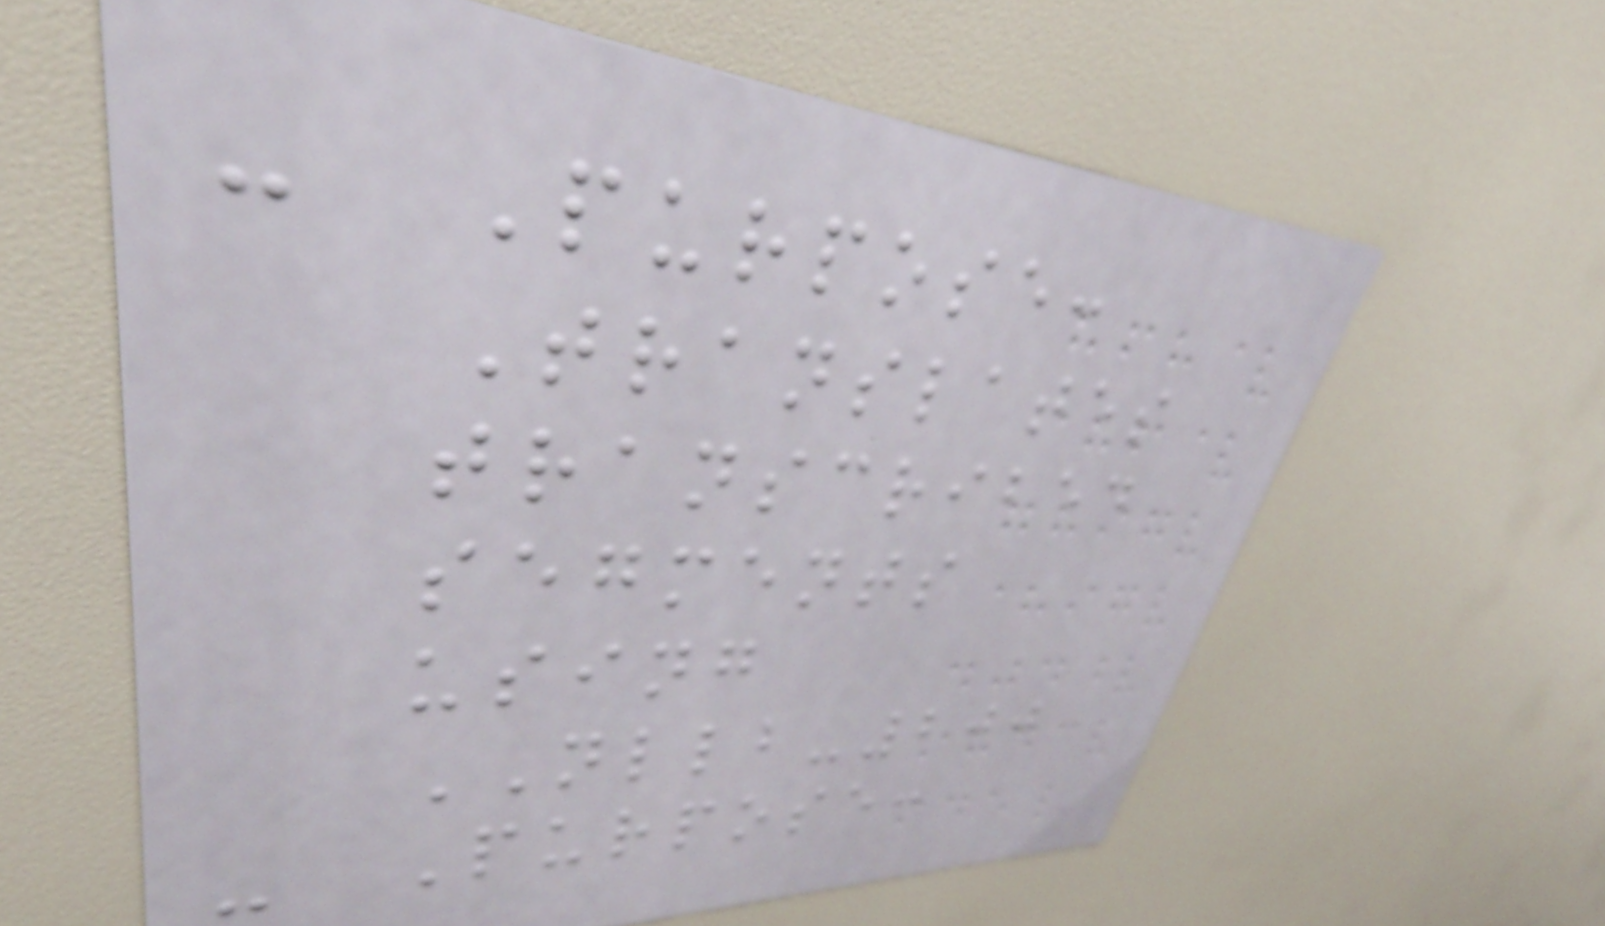- Purpose:
Translates
transcribed
segments
using
NLLB-200
- Purpose:
